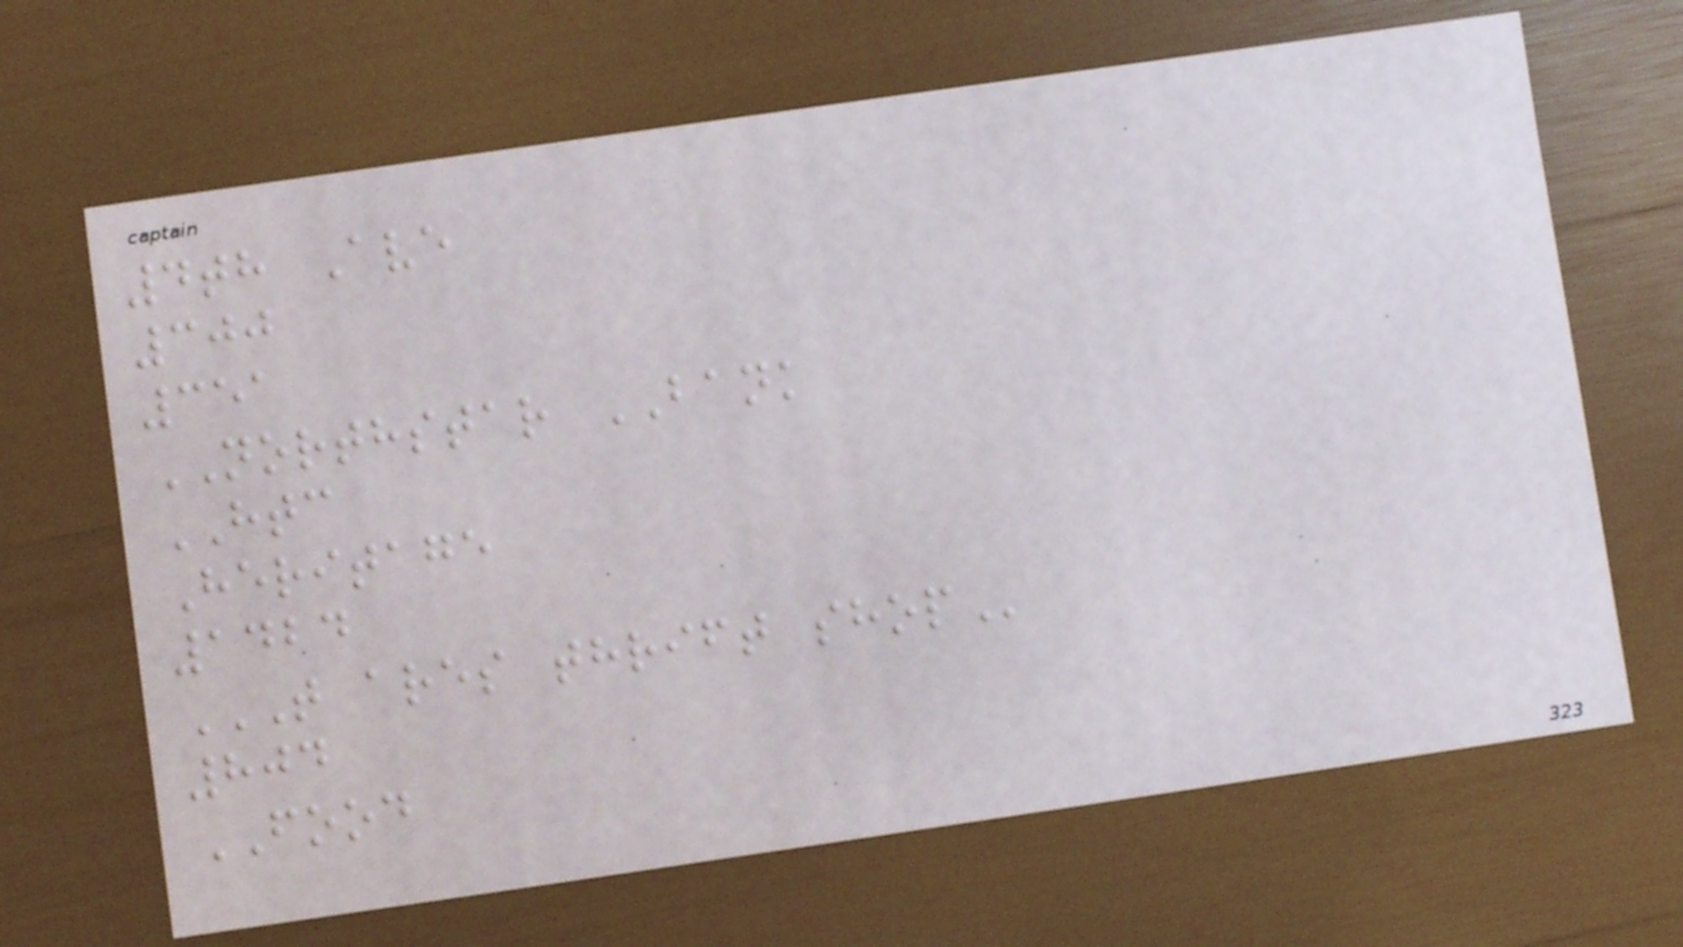4th Ave
300
351
NORTHSTAR BANK
HTC
Heritage
1424
T ARES THRIFT SHOP
804
FOOD
